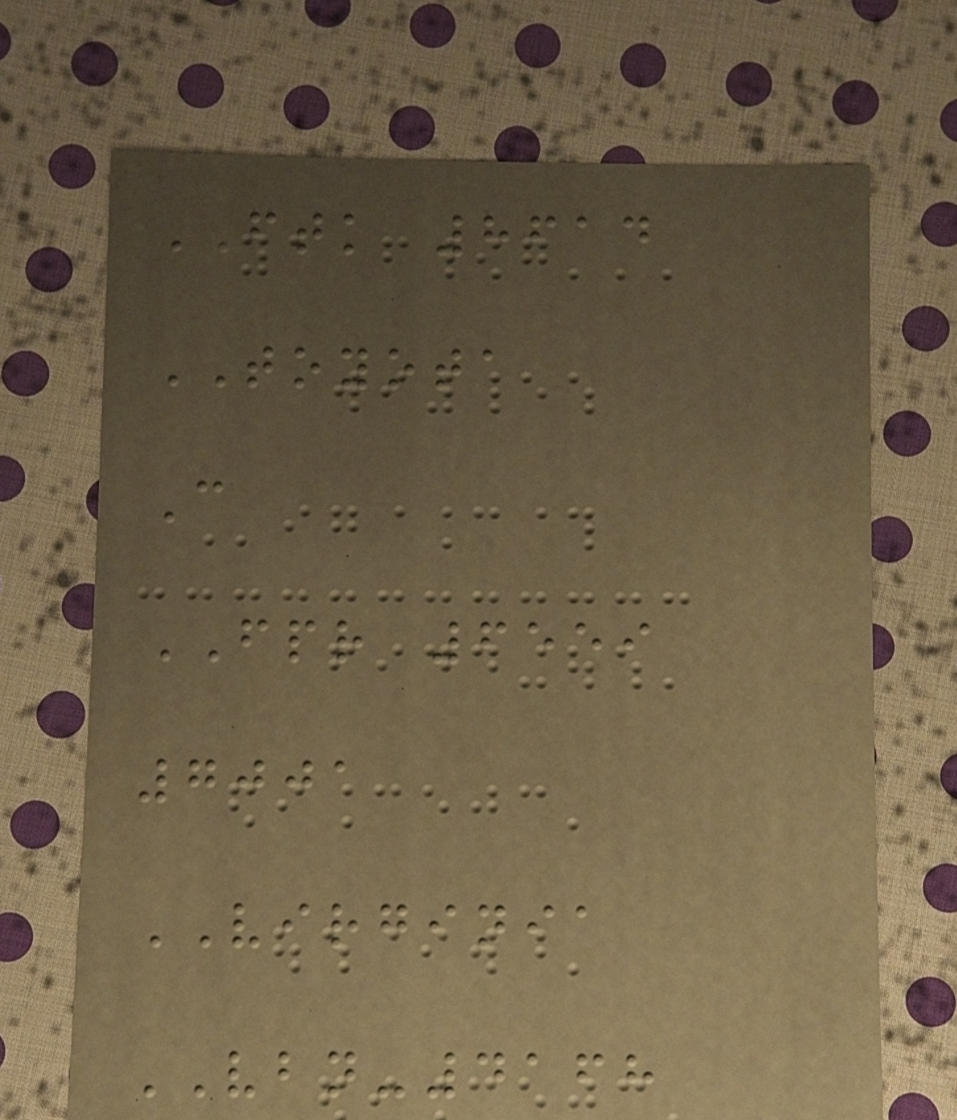FTK 8614
TOYOTA
C
FPR 6559
7001
VIRGINIA
VBN-4168
